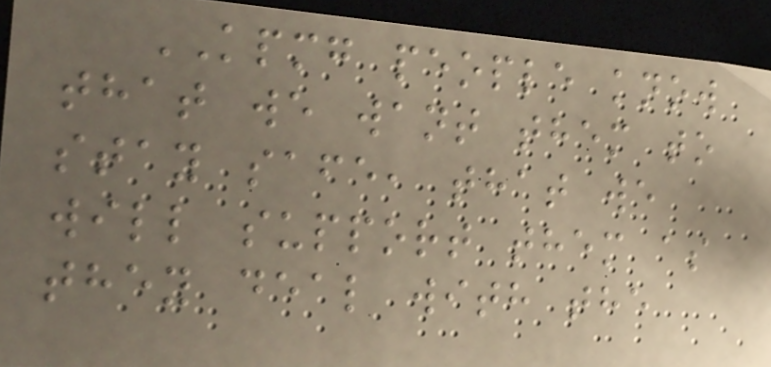KPMG people know
that we want them to
stay safe, that we
will support them as
they deal with the
